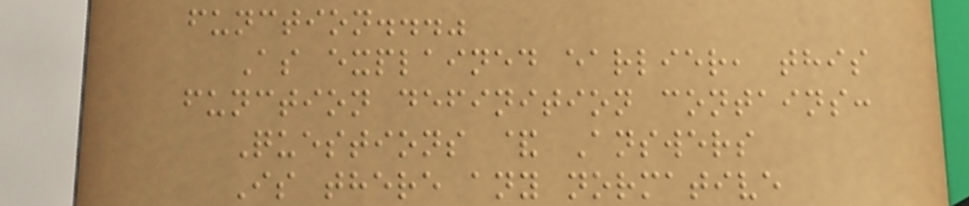function..."
As explained earlier, this
function definition contains:
Questions & Answers
Is there any normative
